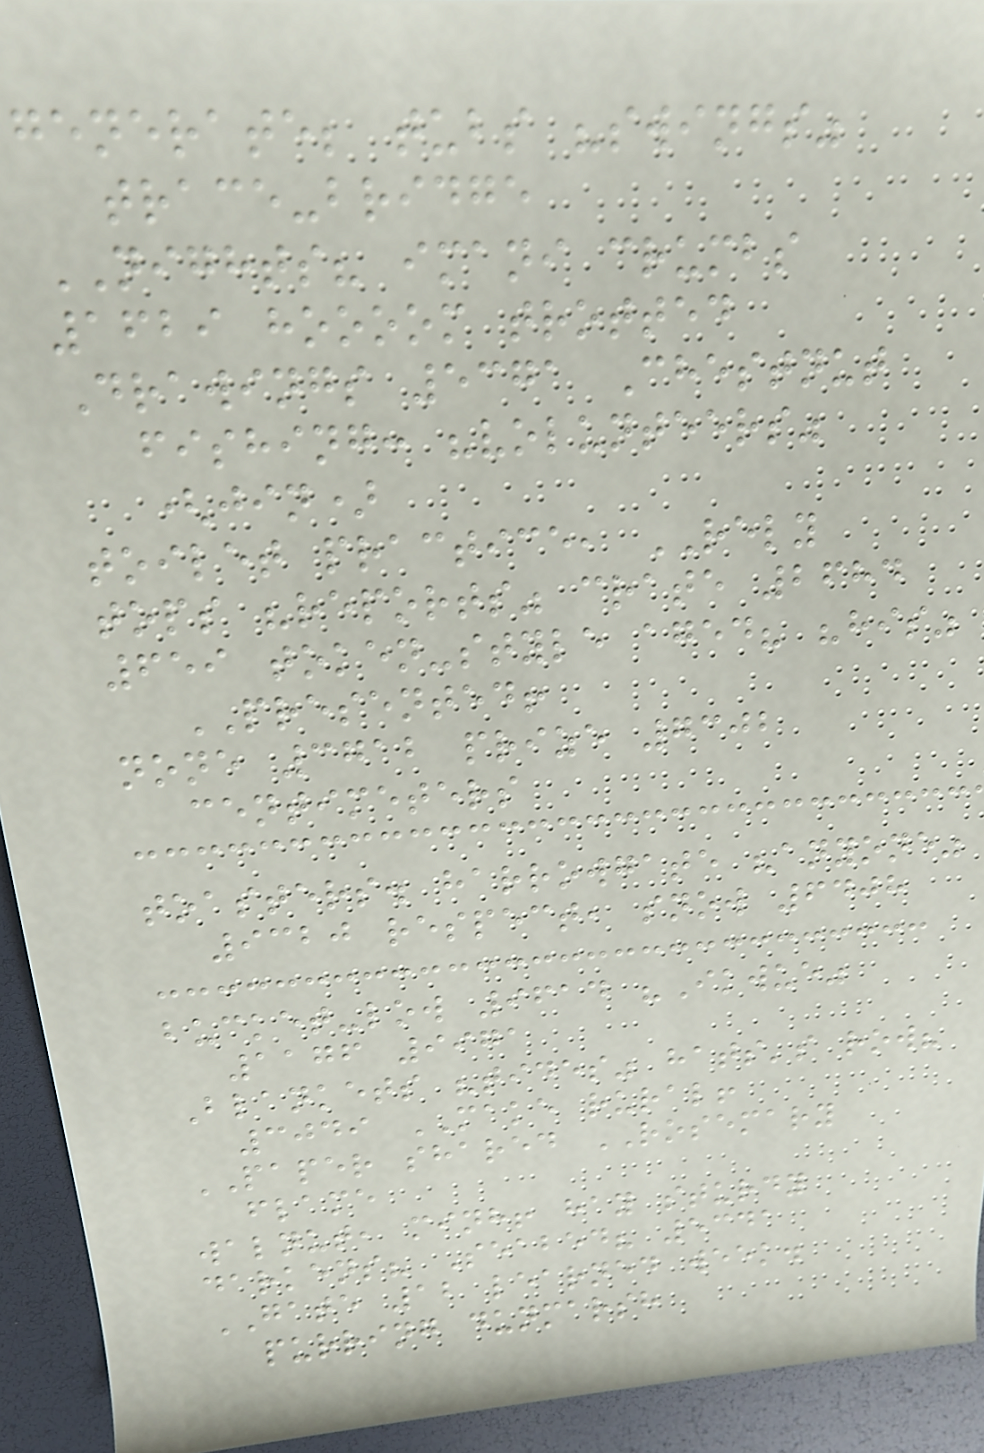generate; tubs "swings"
trace-bridge
NIGHTS? imani crumbs
1629 hoooom trotted
Drawings 5371 Chestnut
fishing: "volunteers"
(jin)
toilet practice, RELY
tops "reports" crate 2684
659 token-style aged? "his"
PRESENTED!
none 3712 prize 7302
centimeters
toasters. harrowgate "anyone"
9320 respect, snow 6408
bucket-low 9614 "Ikwue"
1176 9971
Blankets "tides" hats's row?
3049 MAKE rural!
PAPER shared ROSEMARY
flame
walnut, minh! hay sturdy
darkens? Seabed? 5341
GATE 12 learned week.
purring dunmarsh
